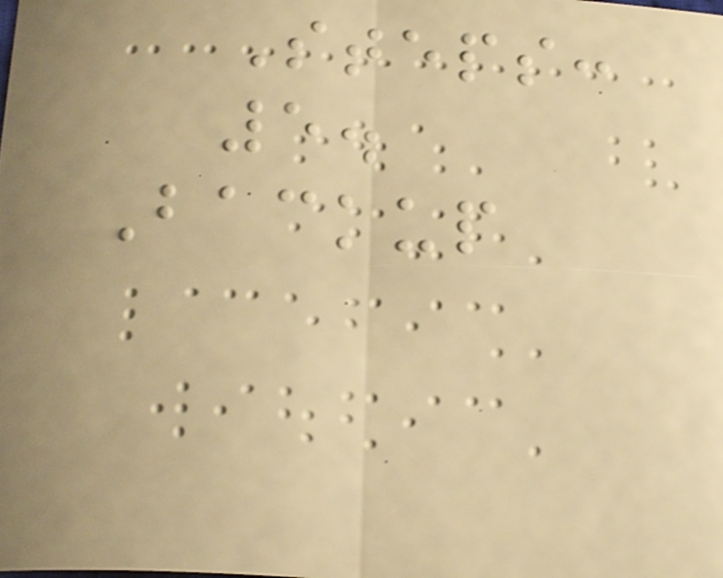Steps:
5.
Backup
